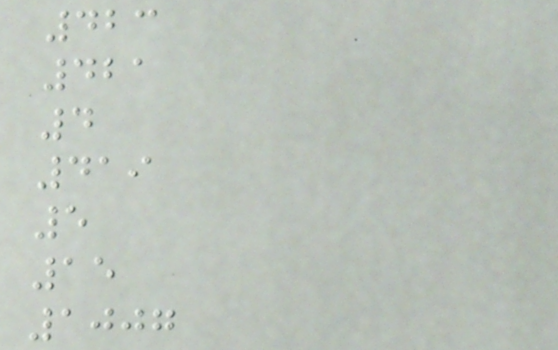423
421
4
419
5
15
1007
